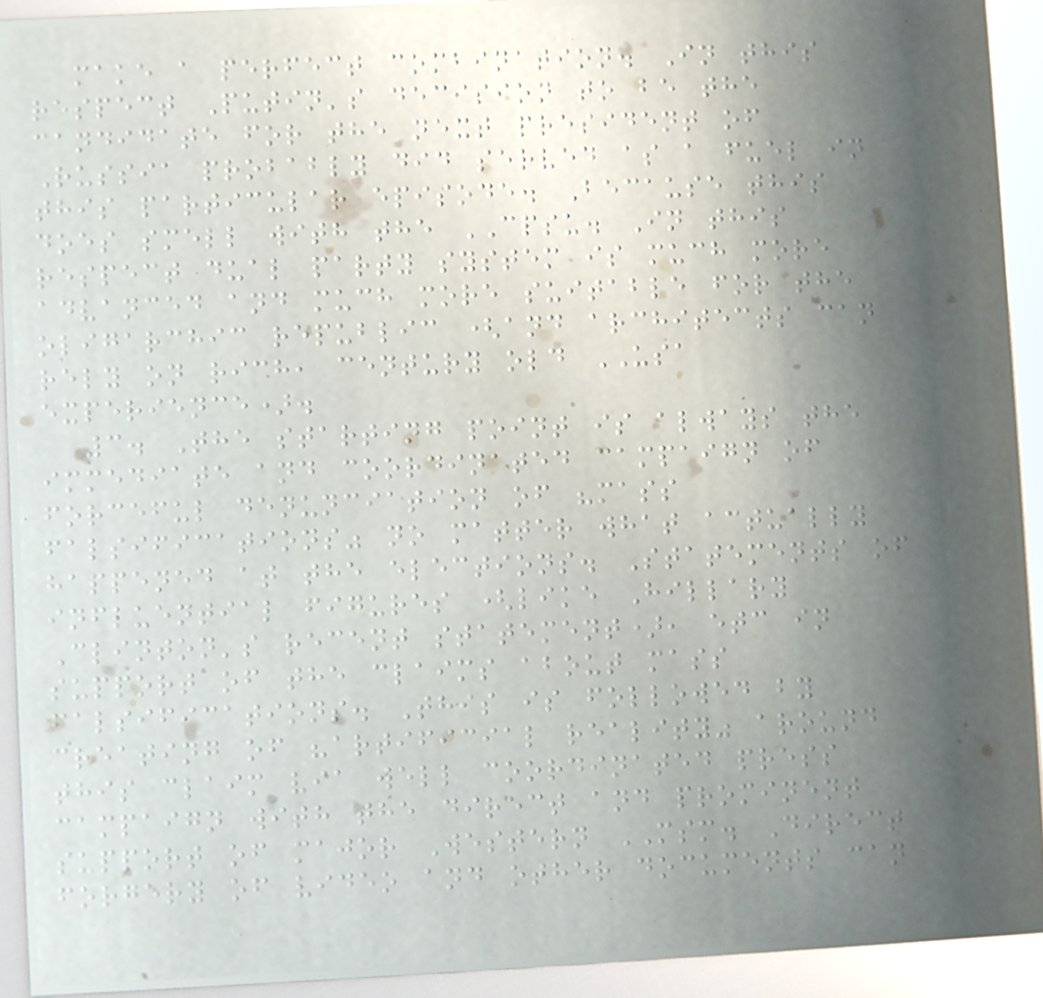make a perfect combination. In this
respect Putin's decision to be the
candidate for the next president of
Russia probably did served as a fuel in
this particular episode. Because this
does smell with the CPSU. In this
respect dual party system is much more
advanced and much more suitable for the
oligarchic republic (and architects can
rely on rich, century old USA
experience).
3. The starting point is always the
immediate and coordinated campaign of
forceful denunciation of "mass
falsifications" no matter what actually
happened at the elections. Statements of
influential figures (like Hillary
Clinton's recent statement), etc in
support of the claims about mass
falsifications. This is followed by
creating of "artificial reality" around
this claim via well coordinated press
campaign with the direct and prominent
support of major Western MSM. Direct
forgery of video and other documents can
